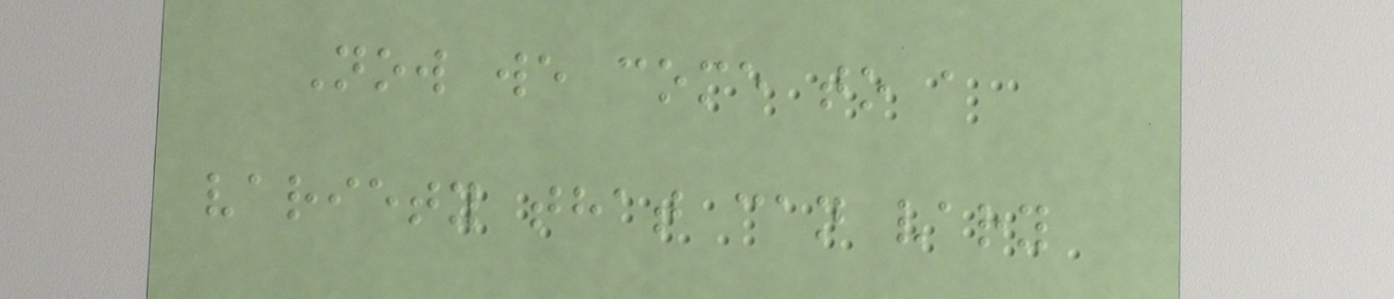Now we come to a
variety that can vary
